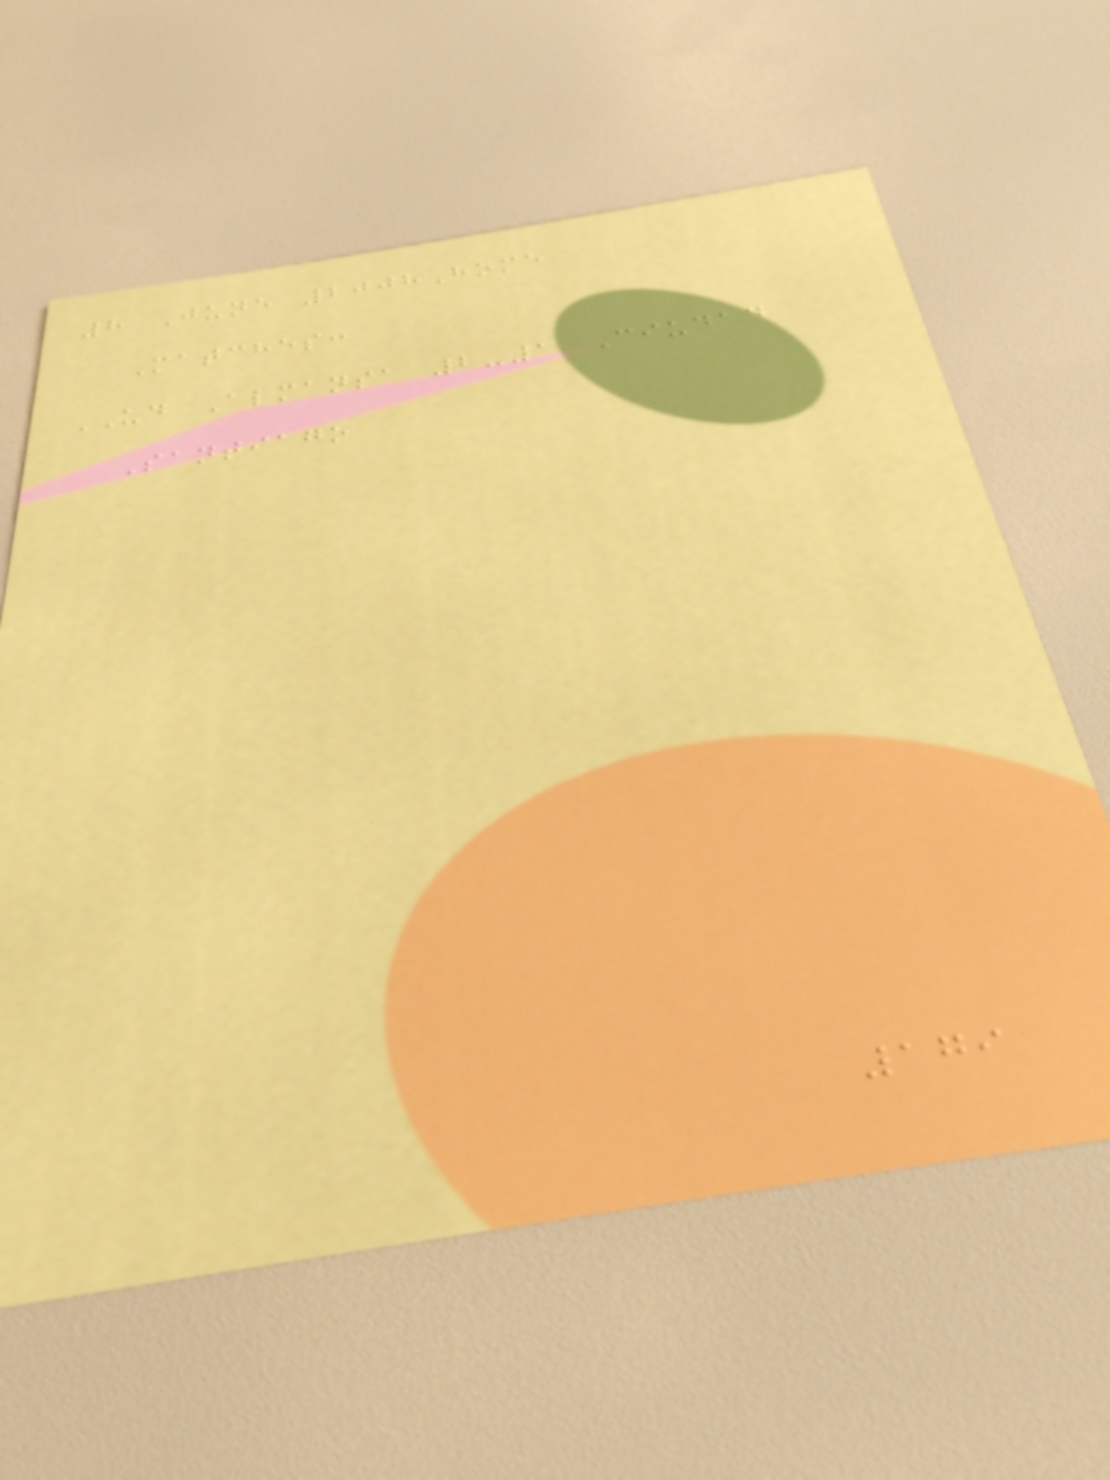8 June 2008Home
Matches:
UD Almansa 2-1 Ciudad
Santiago
179
